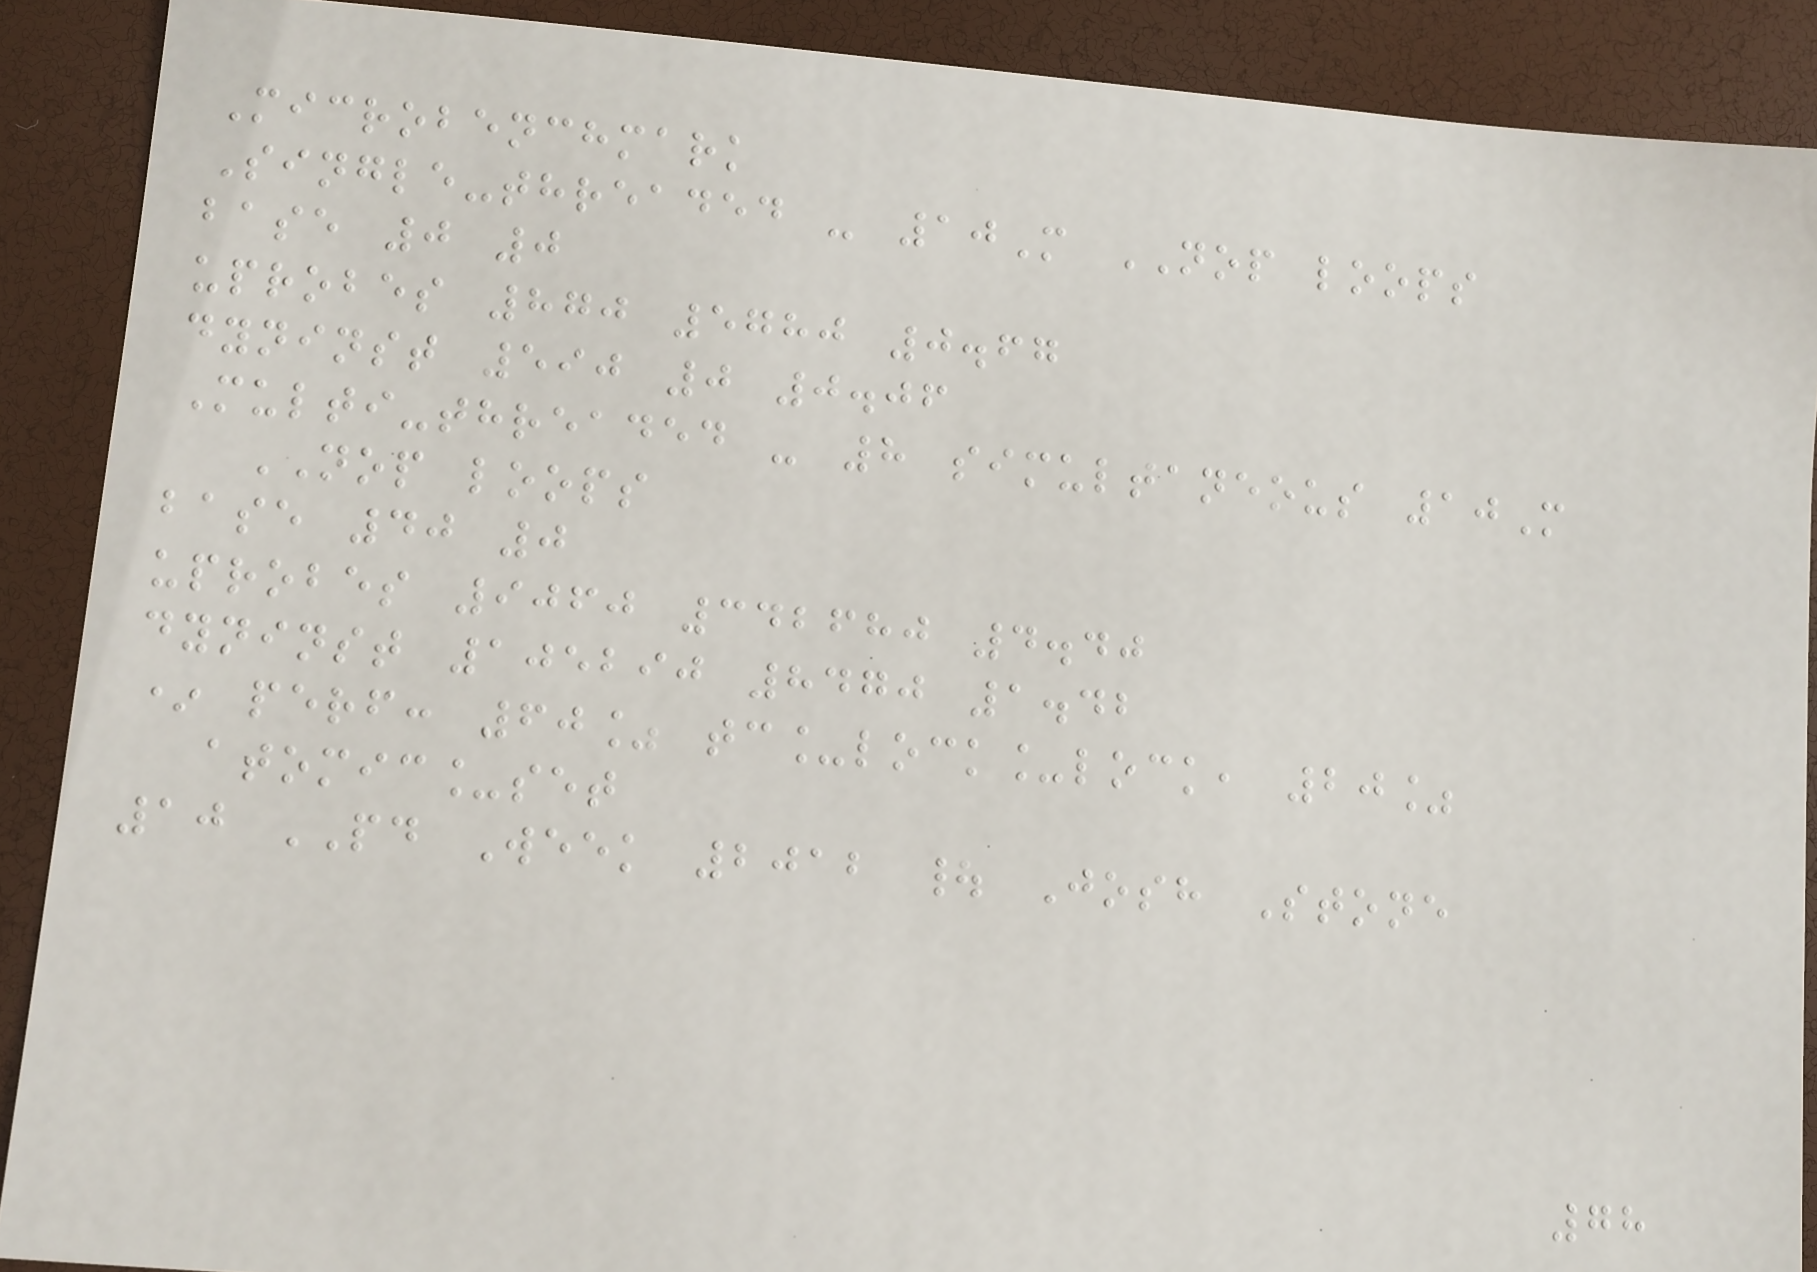Microbenchmark
Single-threaded - 10M NOP loops
base 0 0
uprobes 870 5780 0.67
dyninst 590 0 0.06
Multi-threaded - 8 simultaneous 10M
NOP loops
base 40 0
uprobes 9060 342680 4.40
dyninst 105290 8470 1.42
* perf: 60% tc_lock_lock, 20%
atomic_set
10 PD Week 2012 | Josh Stone
78
